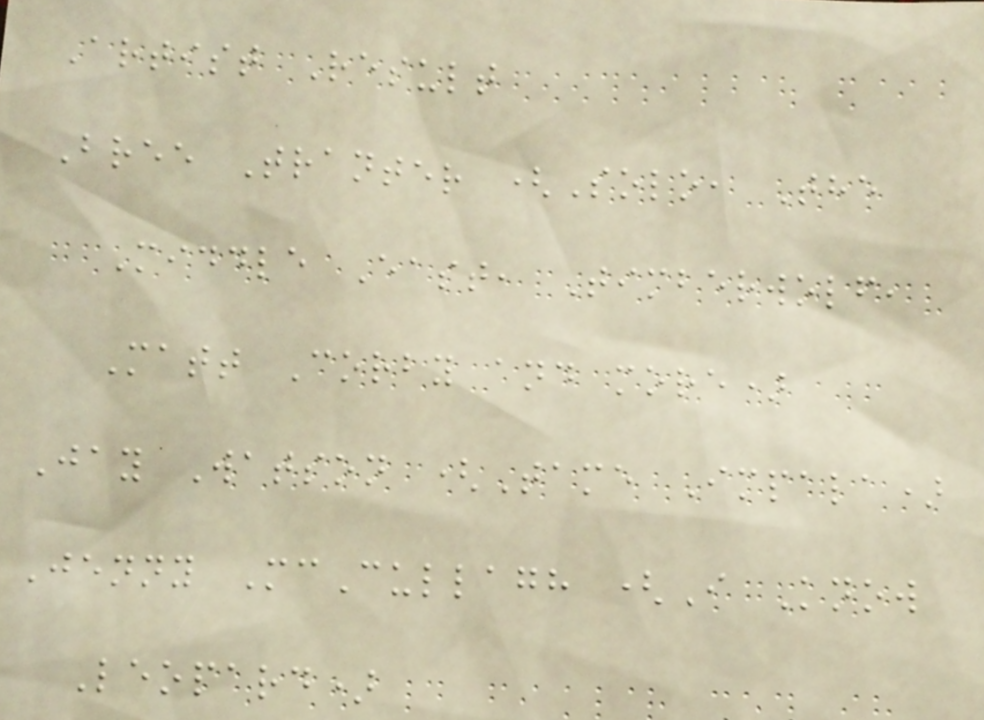Artist Result
Bree Tranter (Solo, The
Middle East, Timberwolf,
Matt Corby and more)
Jay Watson (Tame Impala)
Jenny McCullagh (I Know
Leopard)
